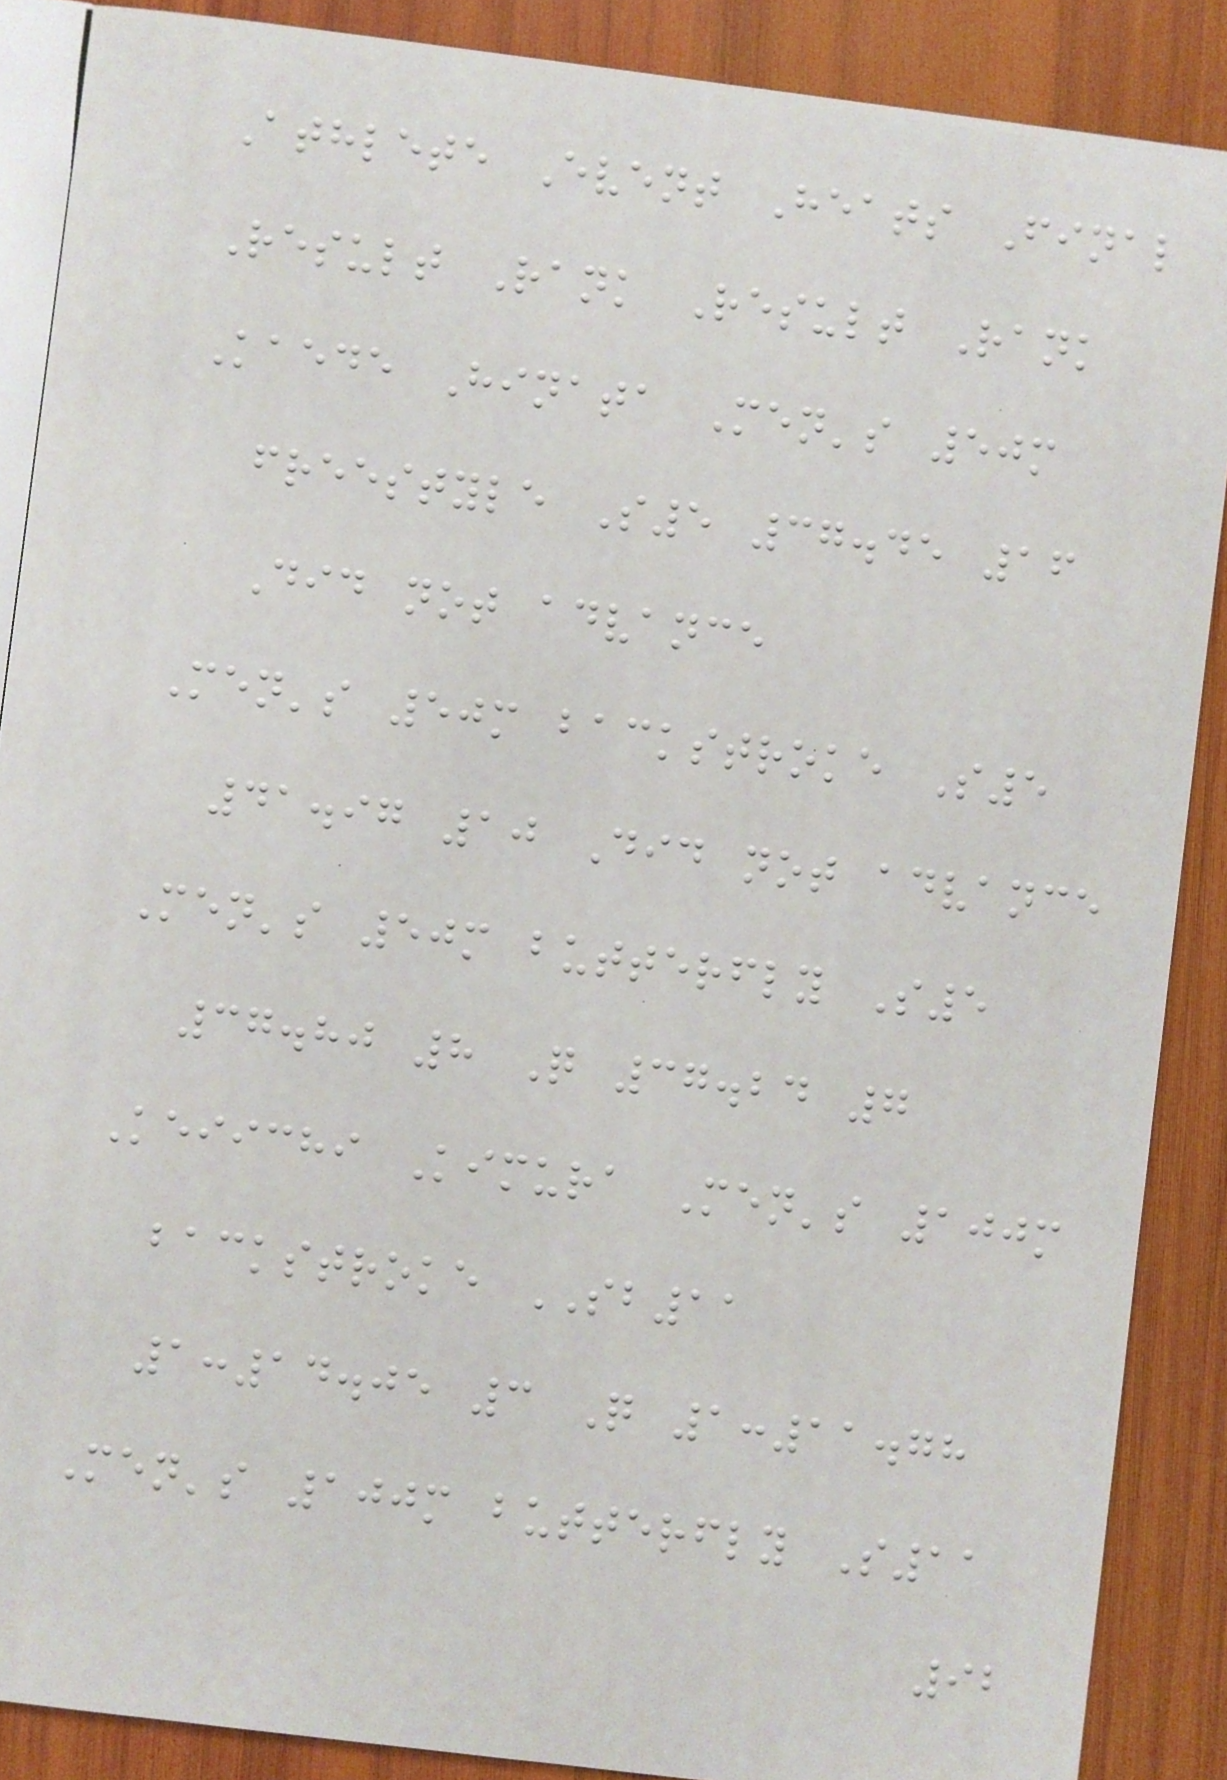Athlete Event Heats Final
Result Rank Result Rank
Kaede Hinata Men's 50m
freestyle S5 37.45 16
Did not advance
Men's 50m backstroke S5
41.97 10 Did not advance
Men's 50m butterfly S5
37.80 8 Q 37.24 7
Keiichi Kimura Men's 100m
backstroke SB11
1:14.05 3 Q 1:11.78
Men's 100m butterfly S11
92
